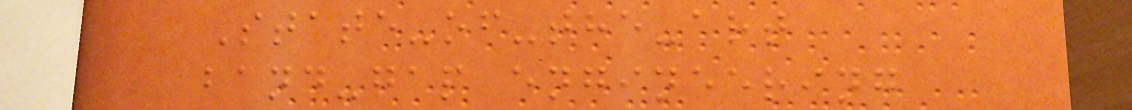State-of-the-art
band-gap engineering
